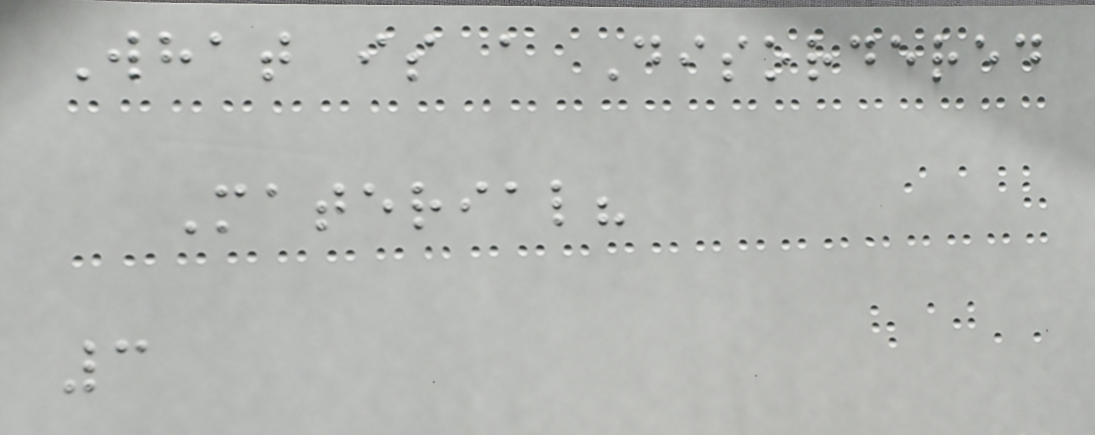What is a Disordered
Material?
3
